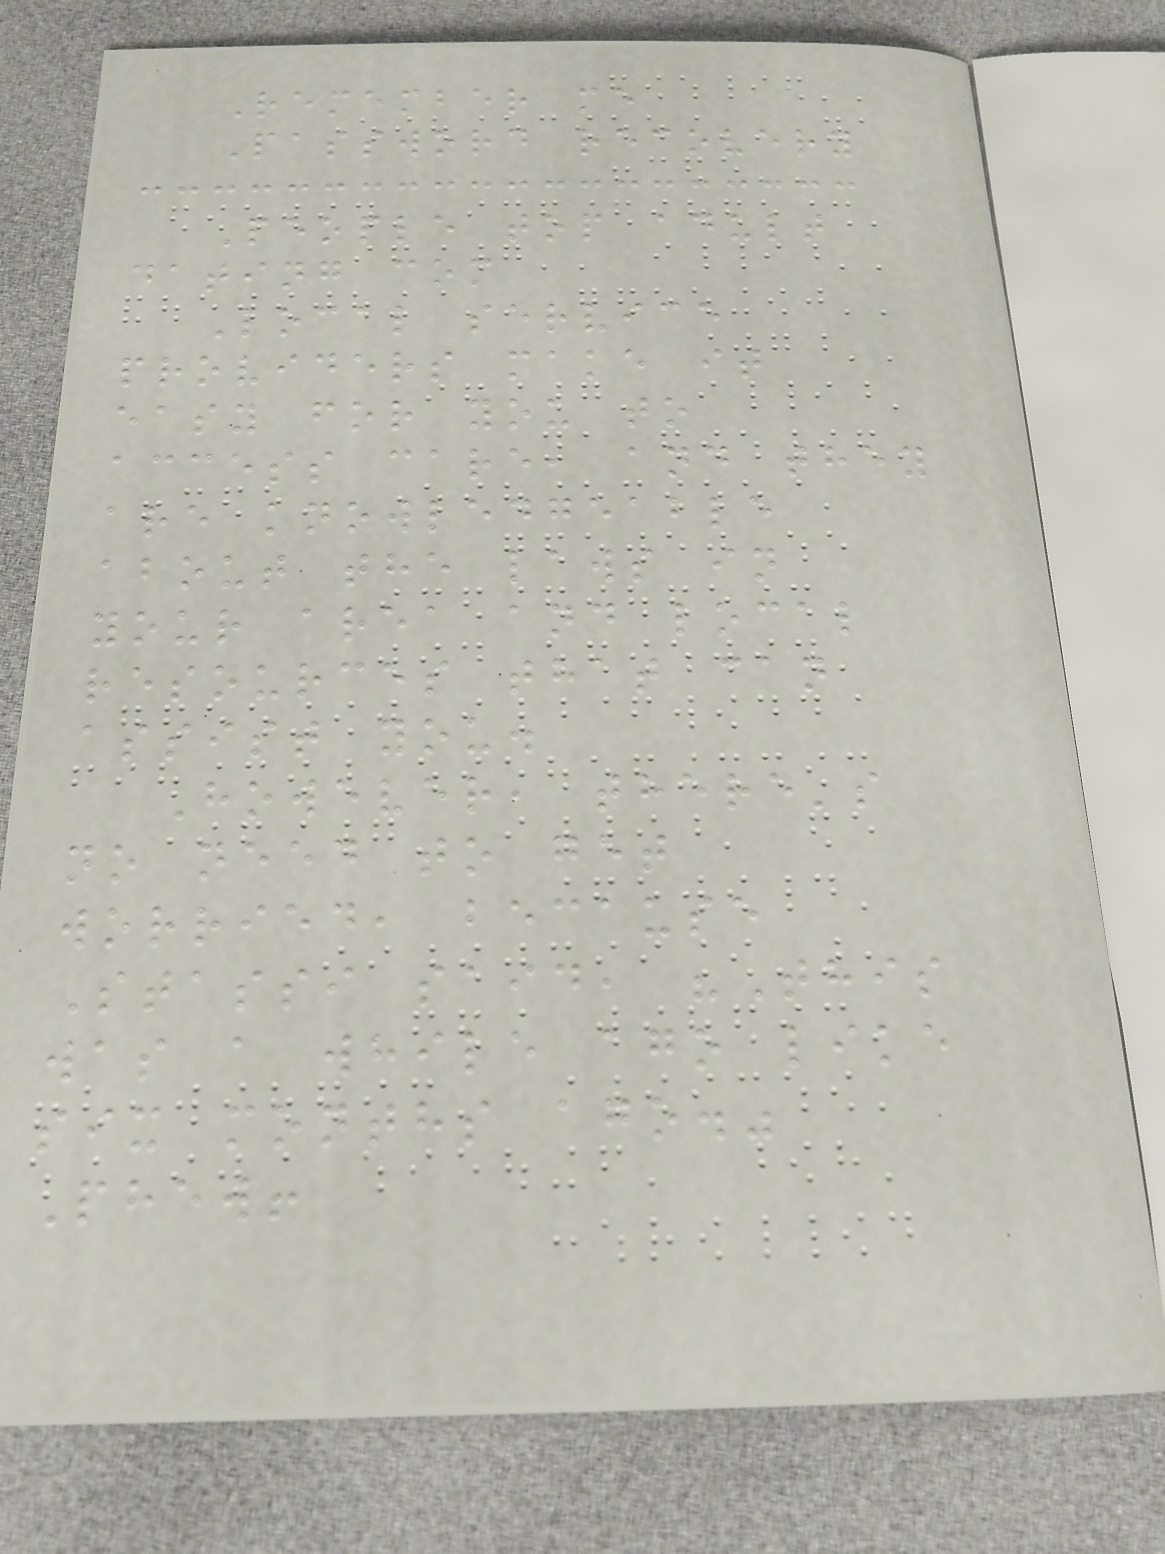Remember me
Password recovery
People top adult
dating com
Local service
providers make it
easy for you to
access care, and they
are knowledgeable
about the laws in
your area and local
resources that can
assist you.
However, there's
no need to get
worried, because
Stassi said, "This
was a while ago like
six months ago."
Phew!
